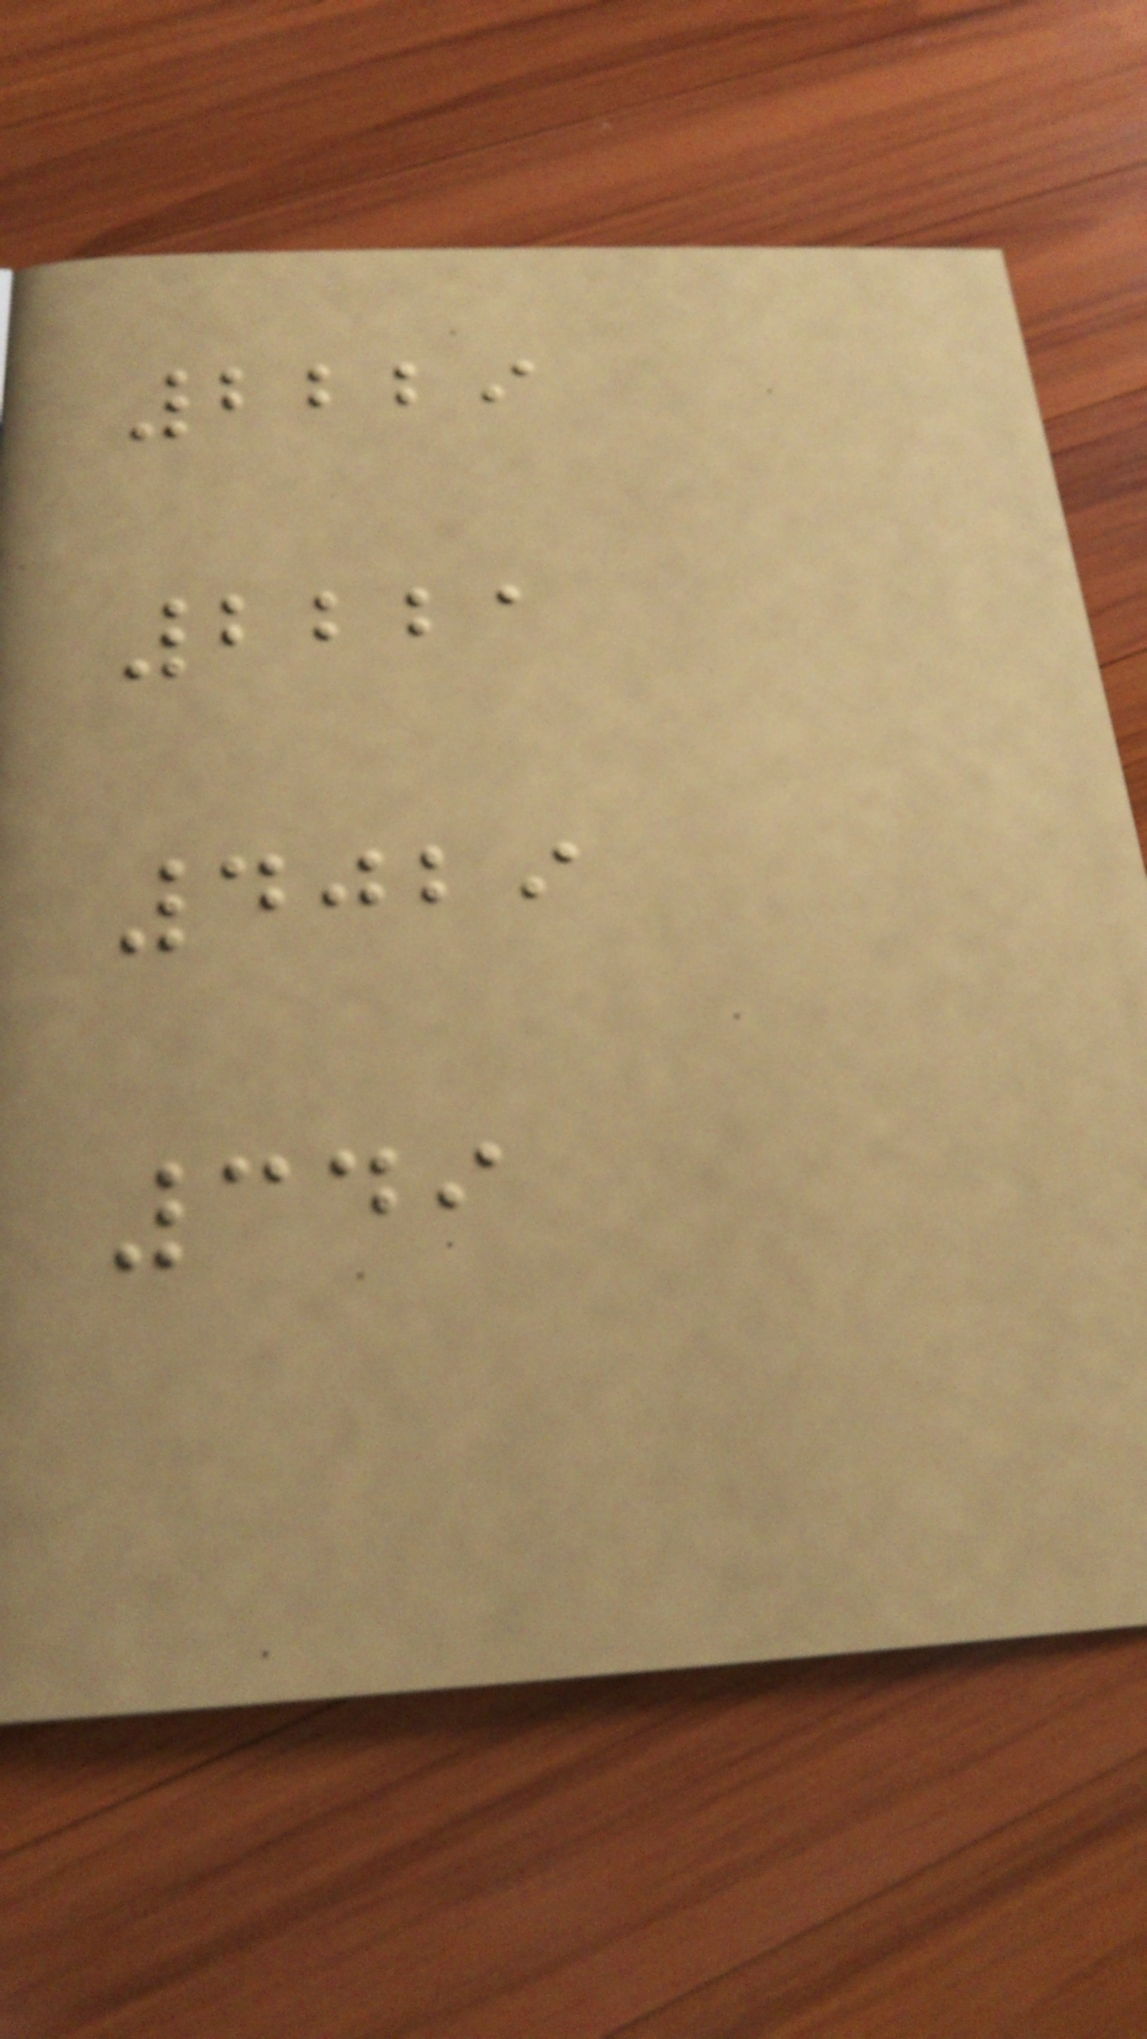2229
2221
4029
349
